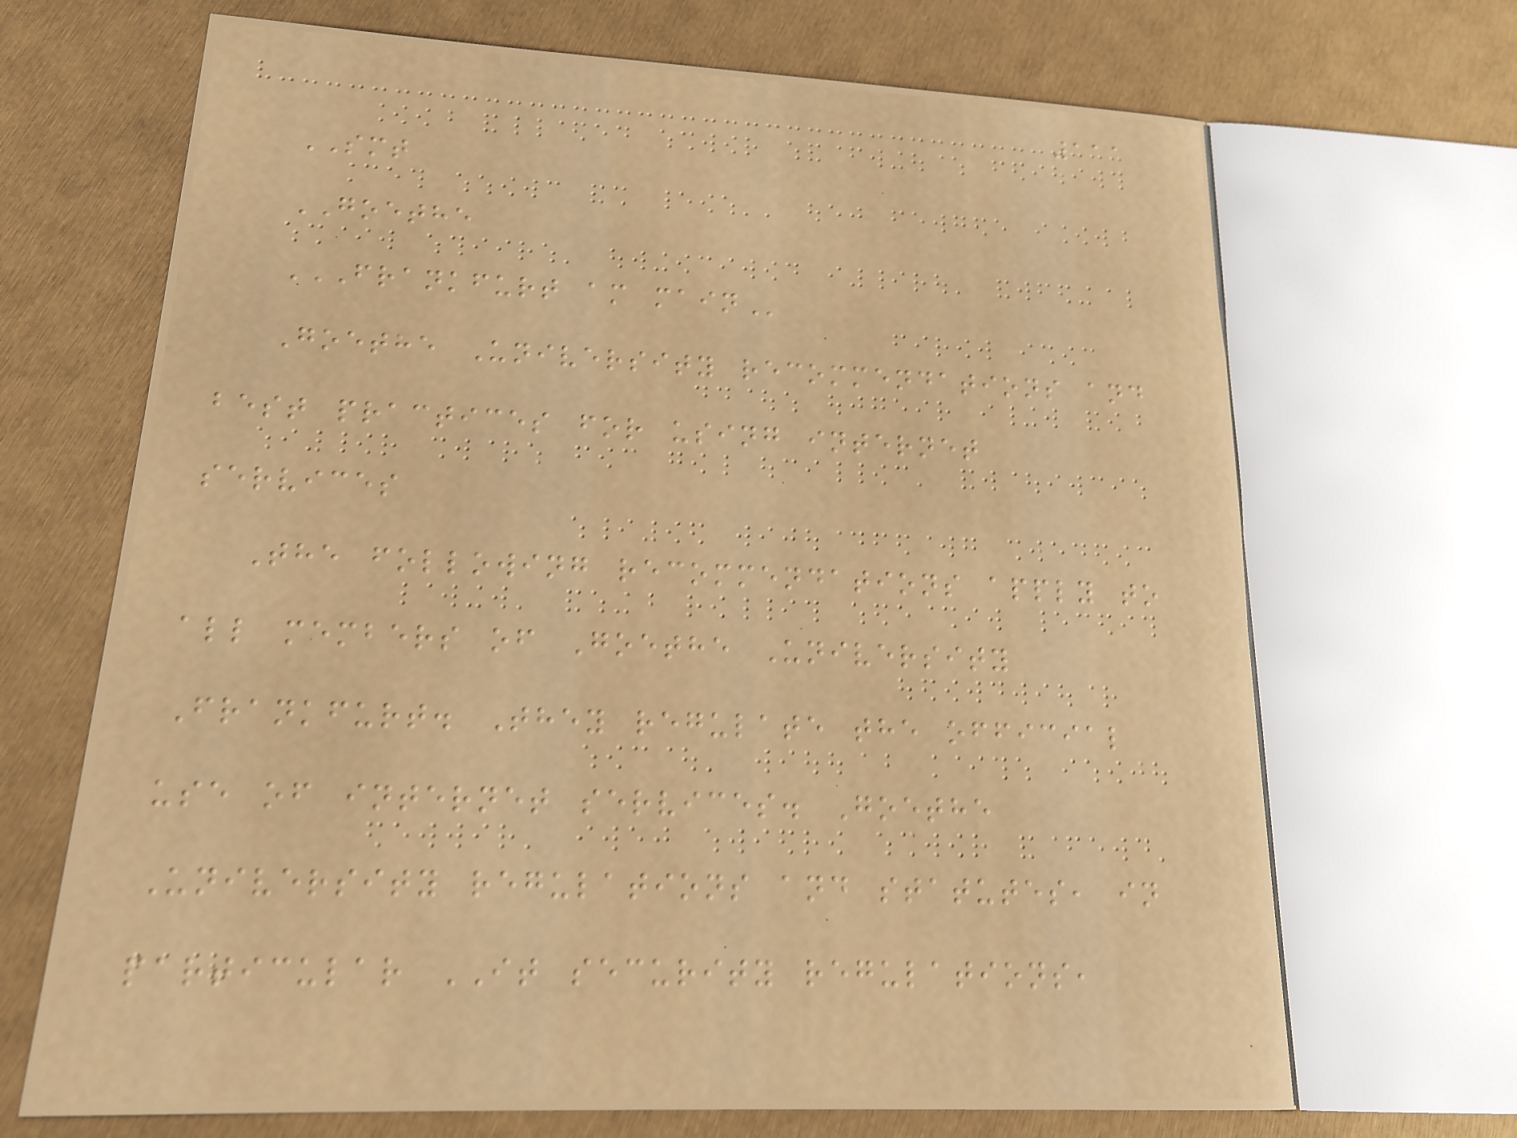111
SMT
GOETHE
FRANKFURT AM MAIN
Goethe University recommendations and
best practices for using internet
services
The following recommendations apply to
all members of Goethe University
Frankfurt. They regulate the official
use of internet services. Goethe
University regulations and statutes, in
particular IT security regulations,
